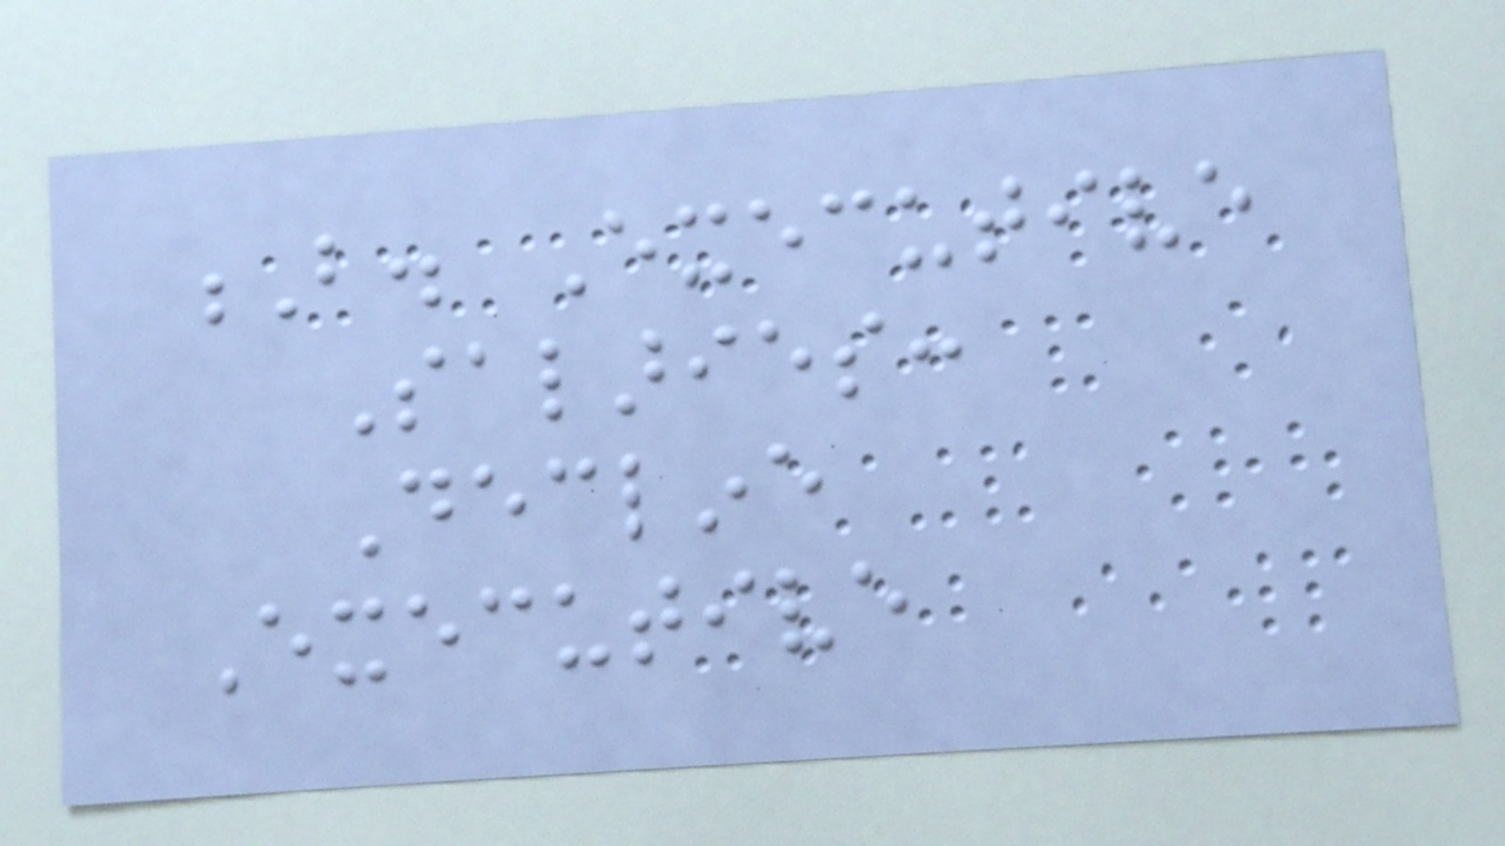B. Executive
Salaries:
Decline
Executive
